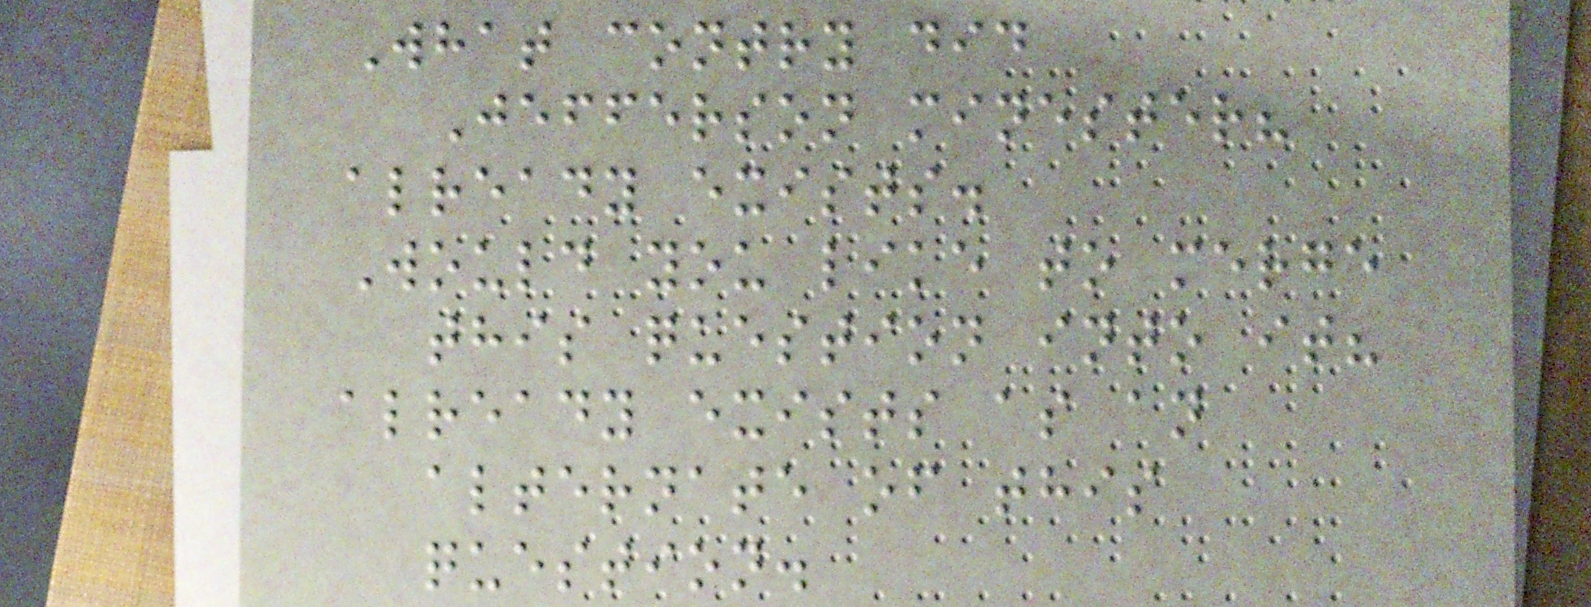What contry did
Jefferson minester?
already exists.
Would you like to merge
this question into it?
already exists as an
alternate of this
question.
